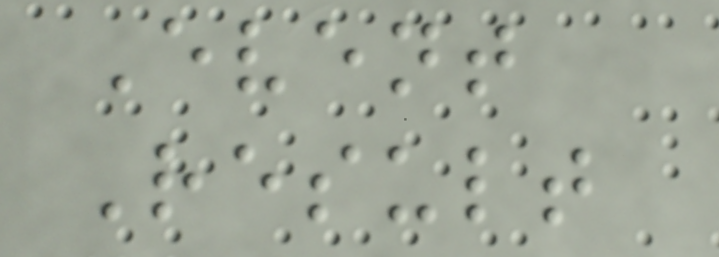Event
Result
